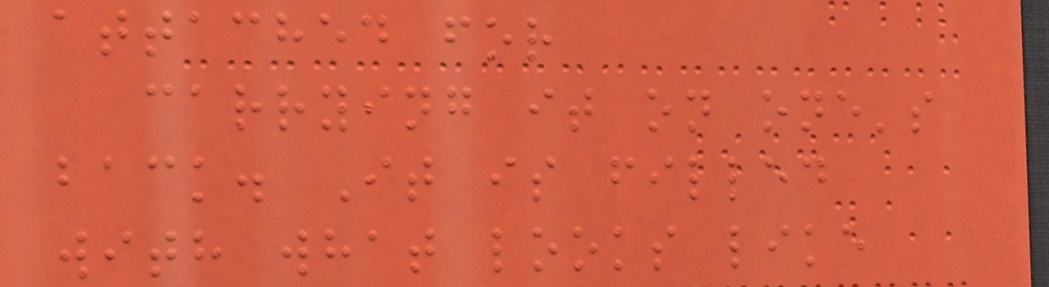attached for
carrying it on one's
back. It is filled
with what looks like
